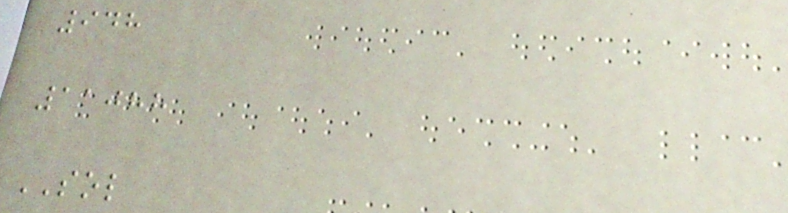948
11088
SOL
